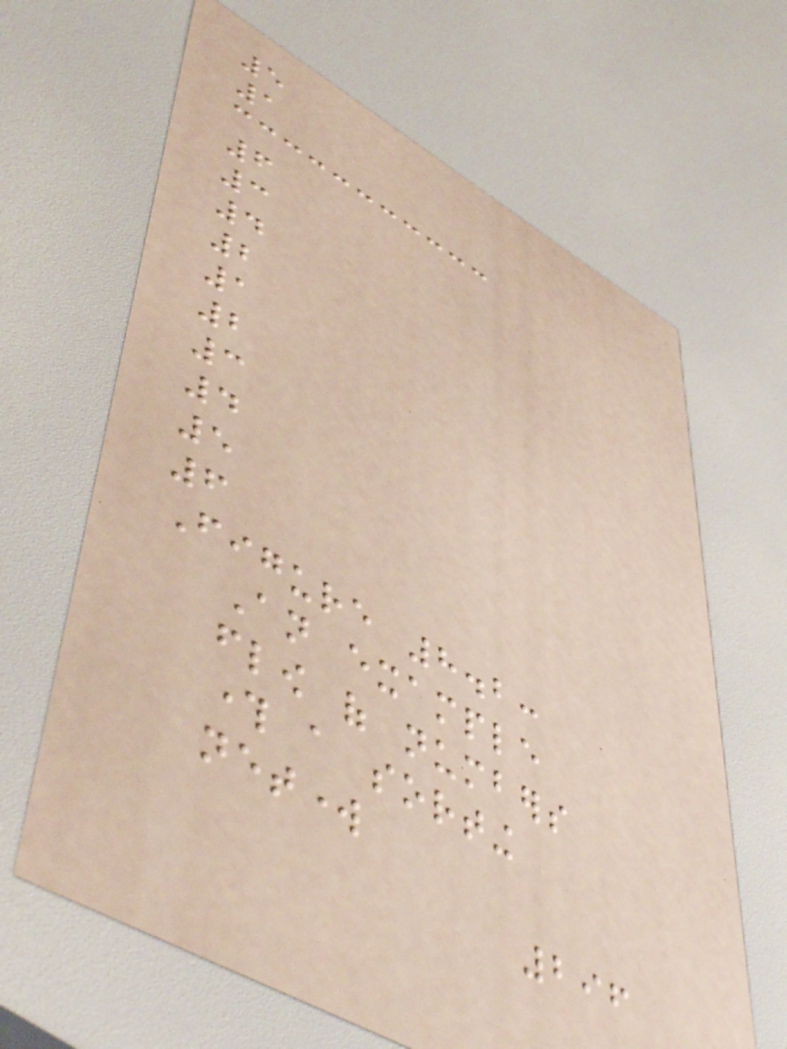5
1
6
3
4
2
1
2
3
4
5
6
Figure 8.2:
An example
flow of numbers
through a sorting
network
296
